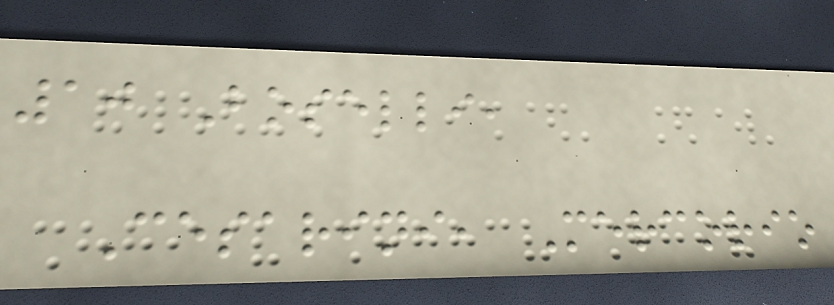10 Boselli,
Cesarini, Mercorio
